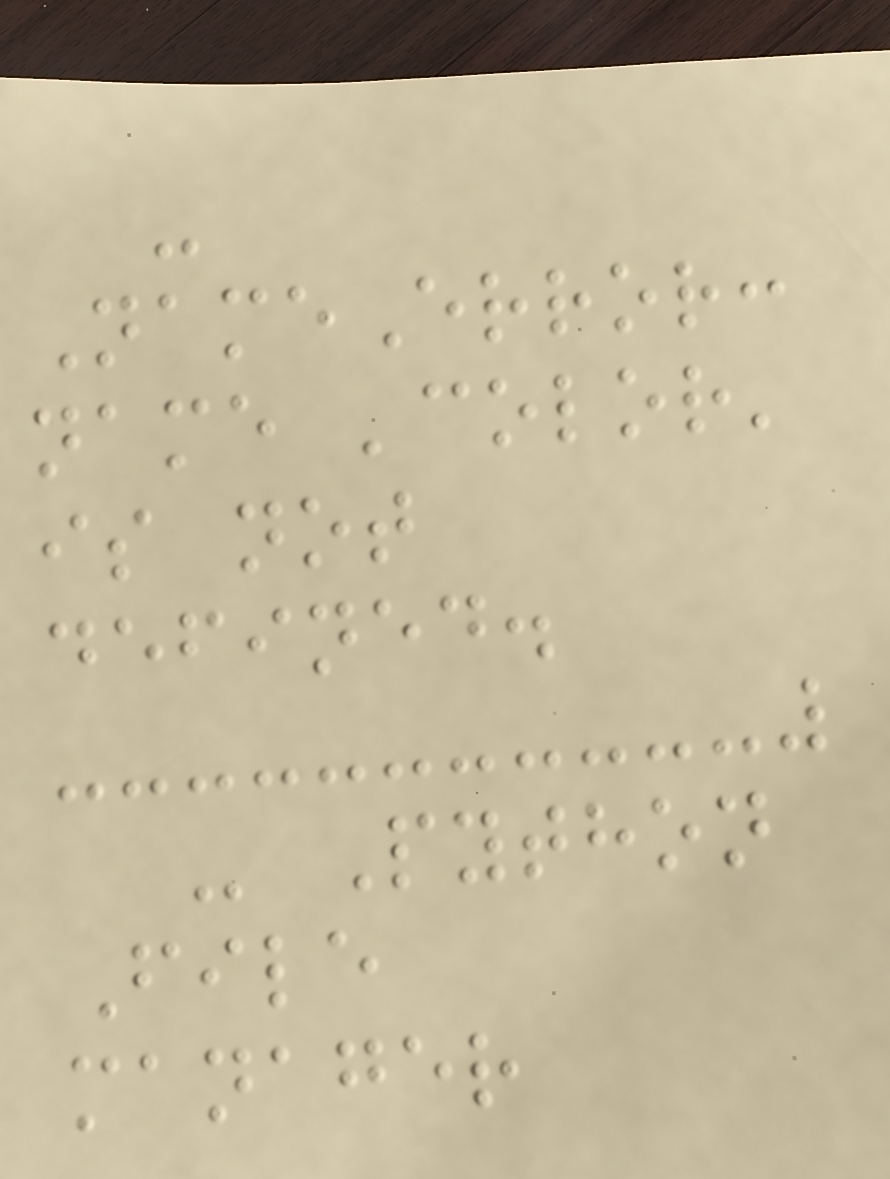-
NameError:
name 'color'
is not
defined.
- Python
File
manager
